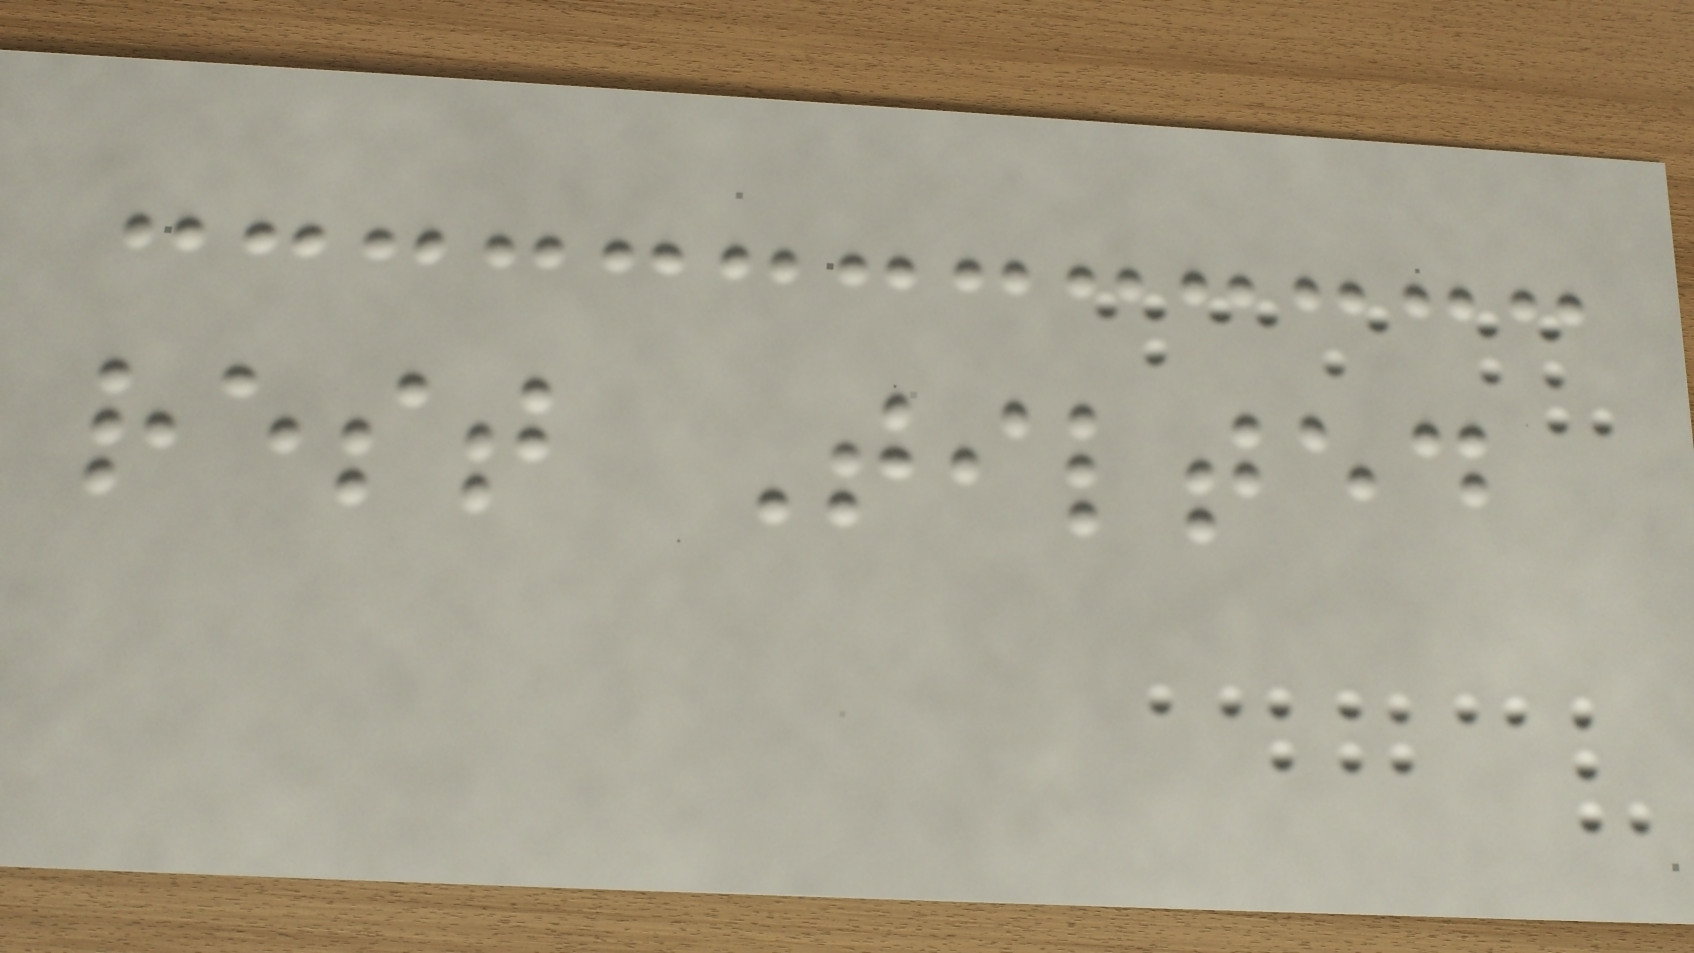rest Tilted
